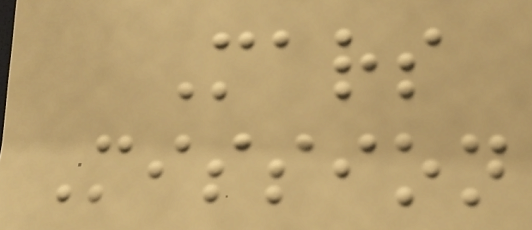Mars
Mission
